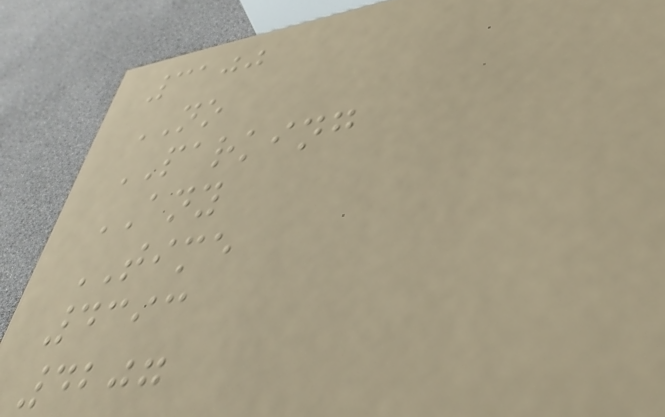3100
NO
PARKING
ANY
TIME
4393
4207
